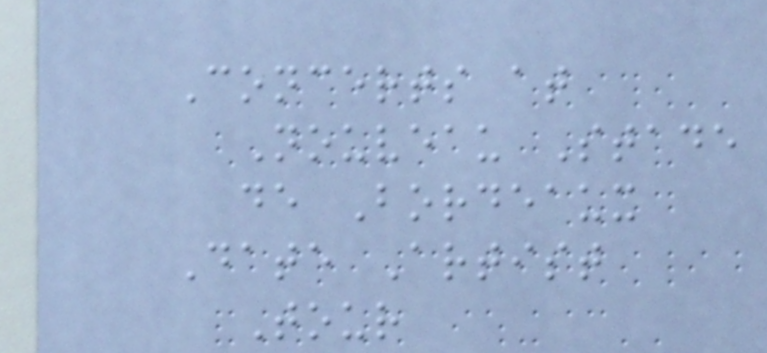Concerts at
Nouveau Stade
de Bordeaux
Date Artist
Tour
